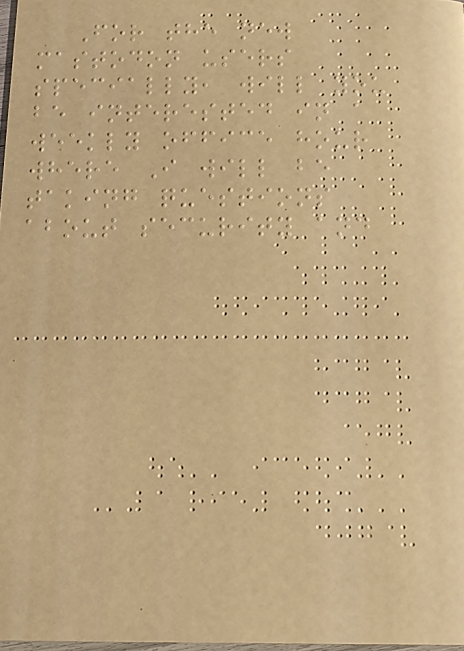For the new
mastodon users
specially, will you
be interested in a
weekly office hour
where I will be
taking questions
about security and
